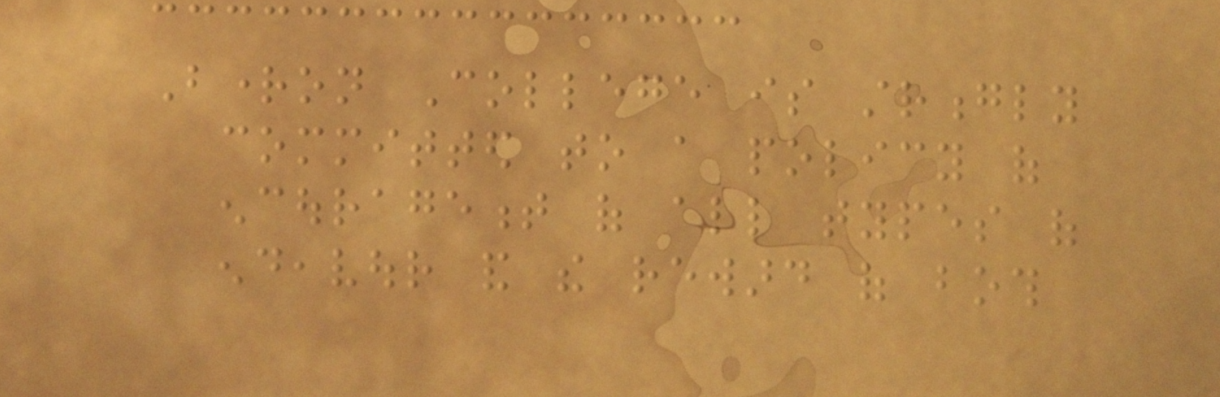Brighton College is strongly
committed to a policy of
encouragement of all types of
endeavour and the reward of both
